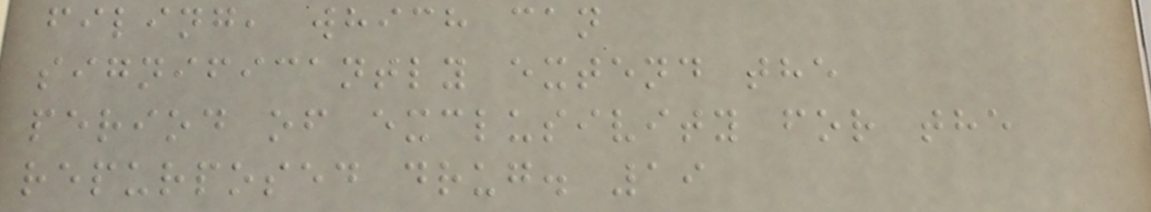filing, which can
significantly extend the
period of exclusivity for the
repurposed drug. 19
